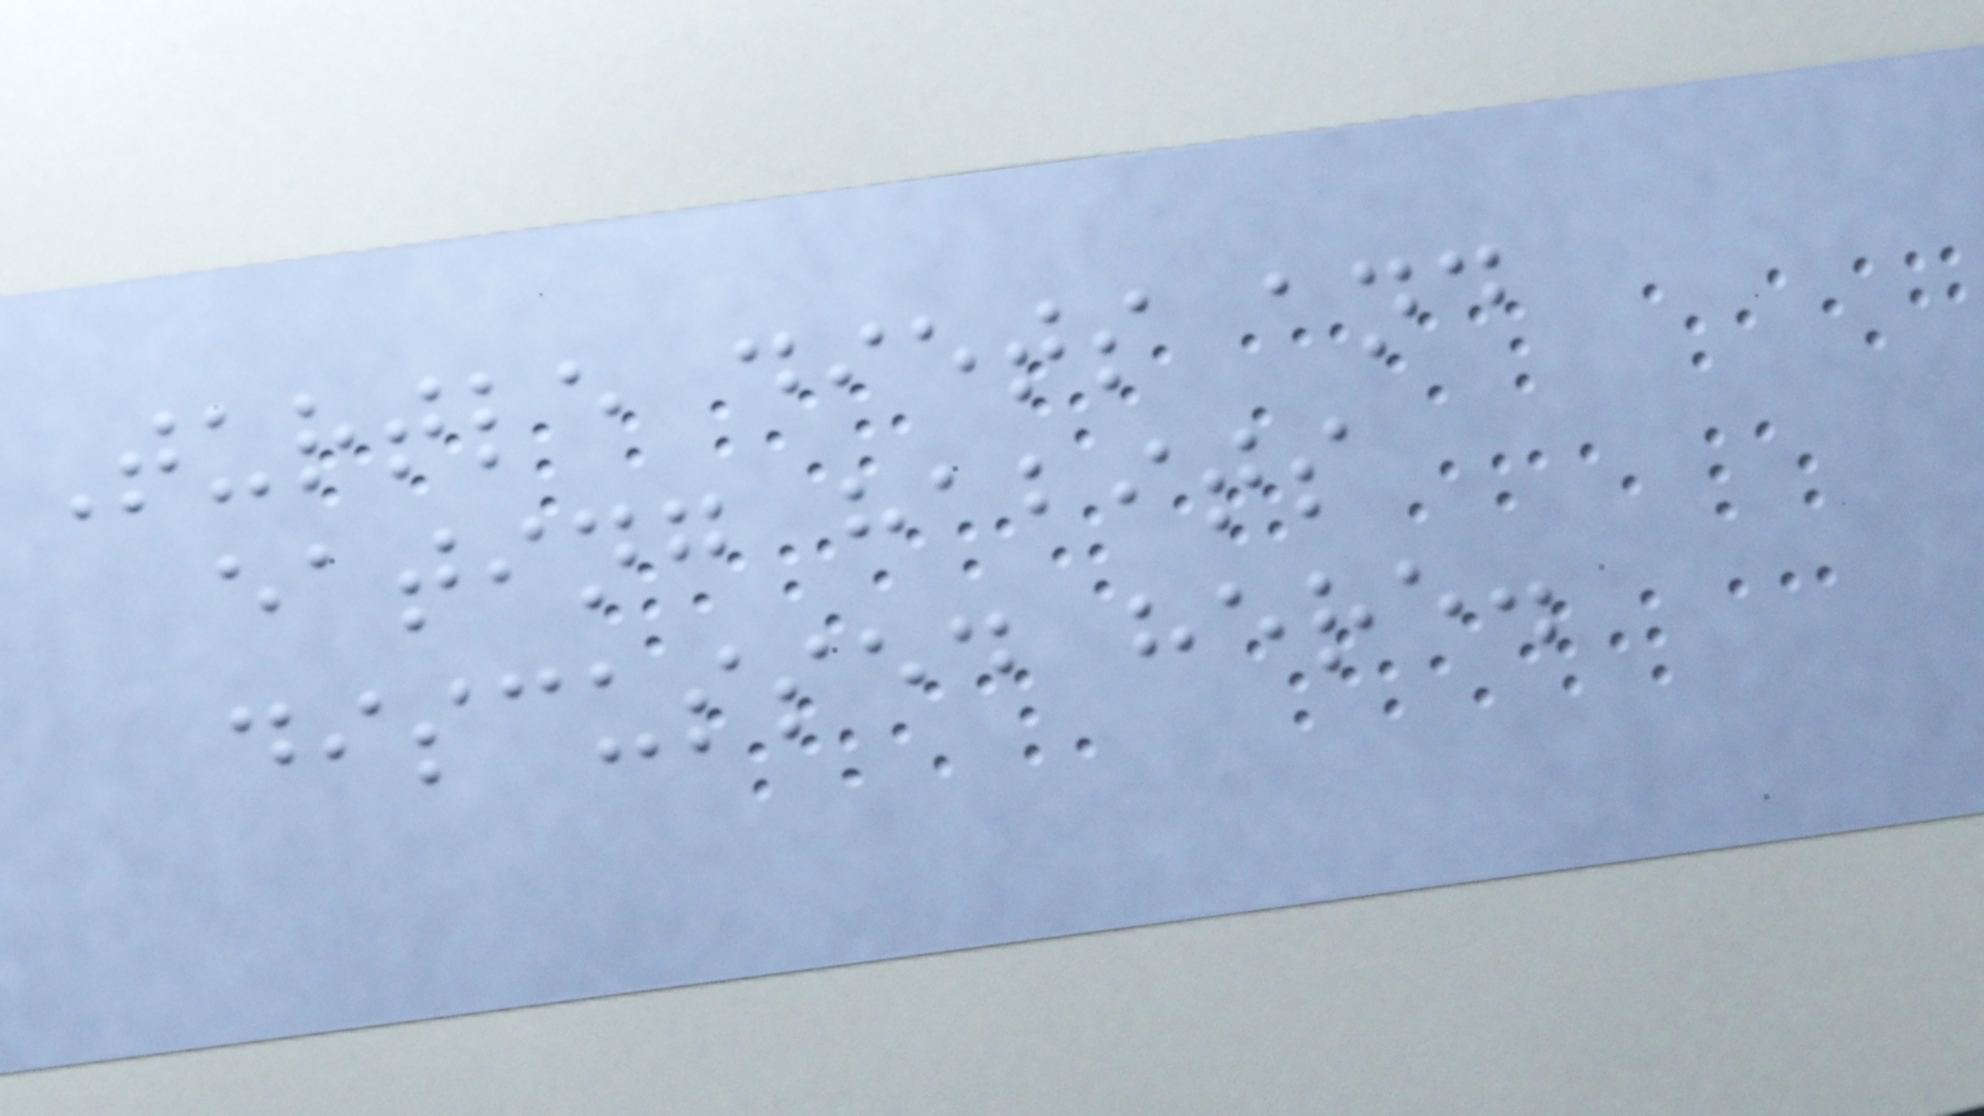Turtle diets and
eating habits
discussed here.
